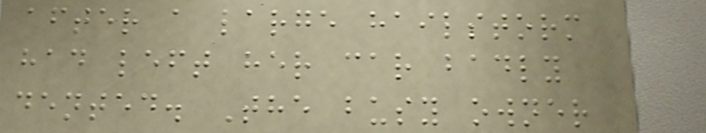after a large hailstorm
had left her car badly
dented. The busy owner
